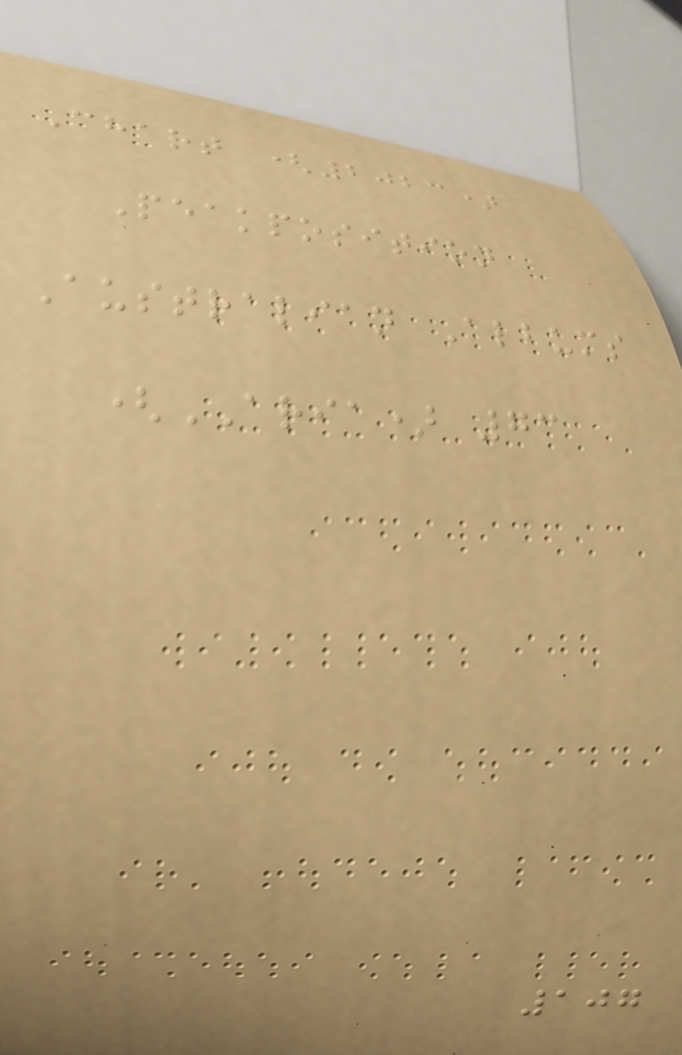Chart (2023)
Peakposition
Australian Albums
(ARIA) 73
107
